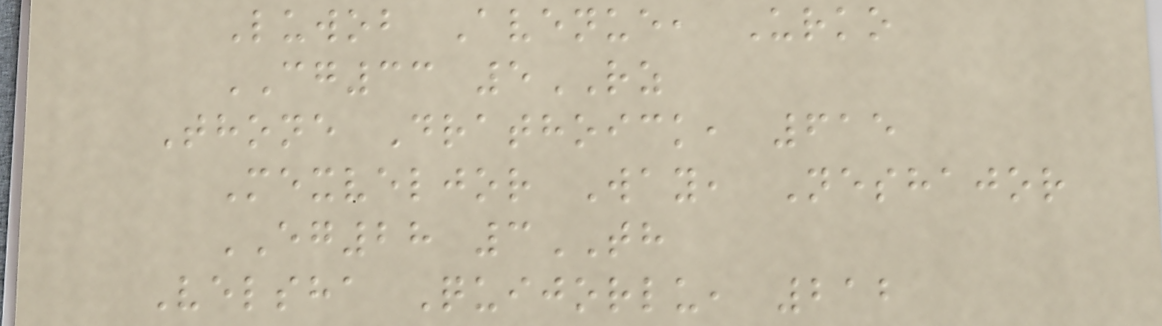Luwob Avenue, Urko
CG33 5RZ
Thone Drathoick, 615
Mexveljor Way, Neshajor
EG28 3TH
Velsha Quijorlu, 212
